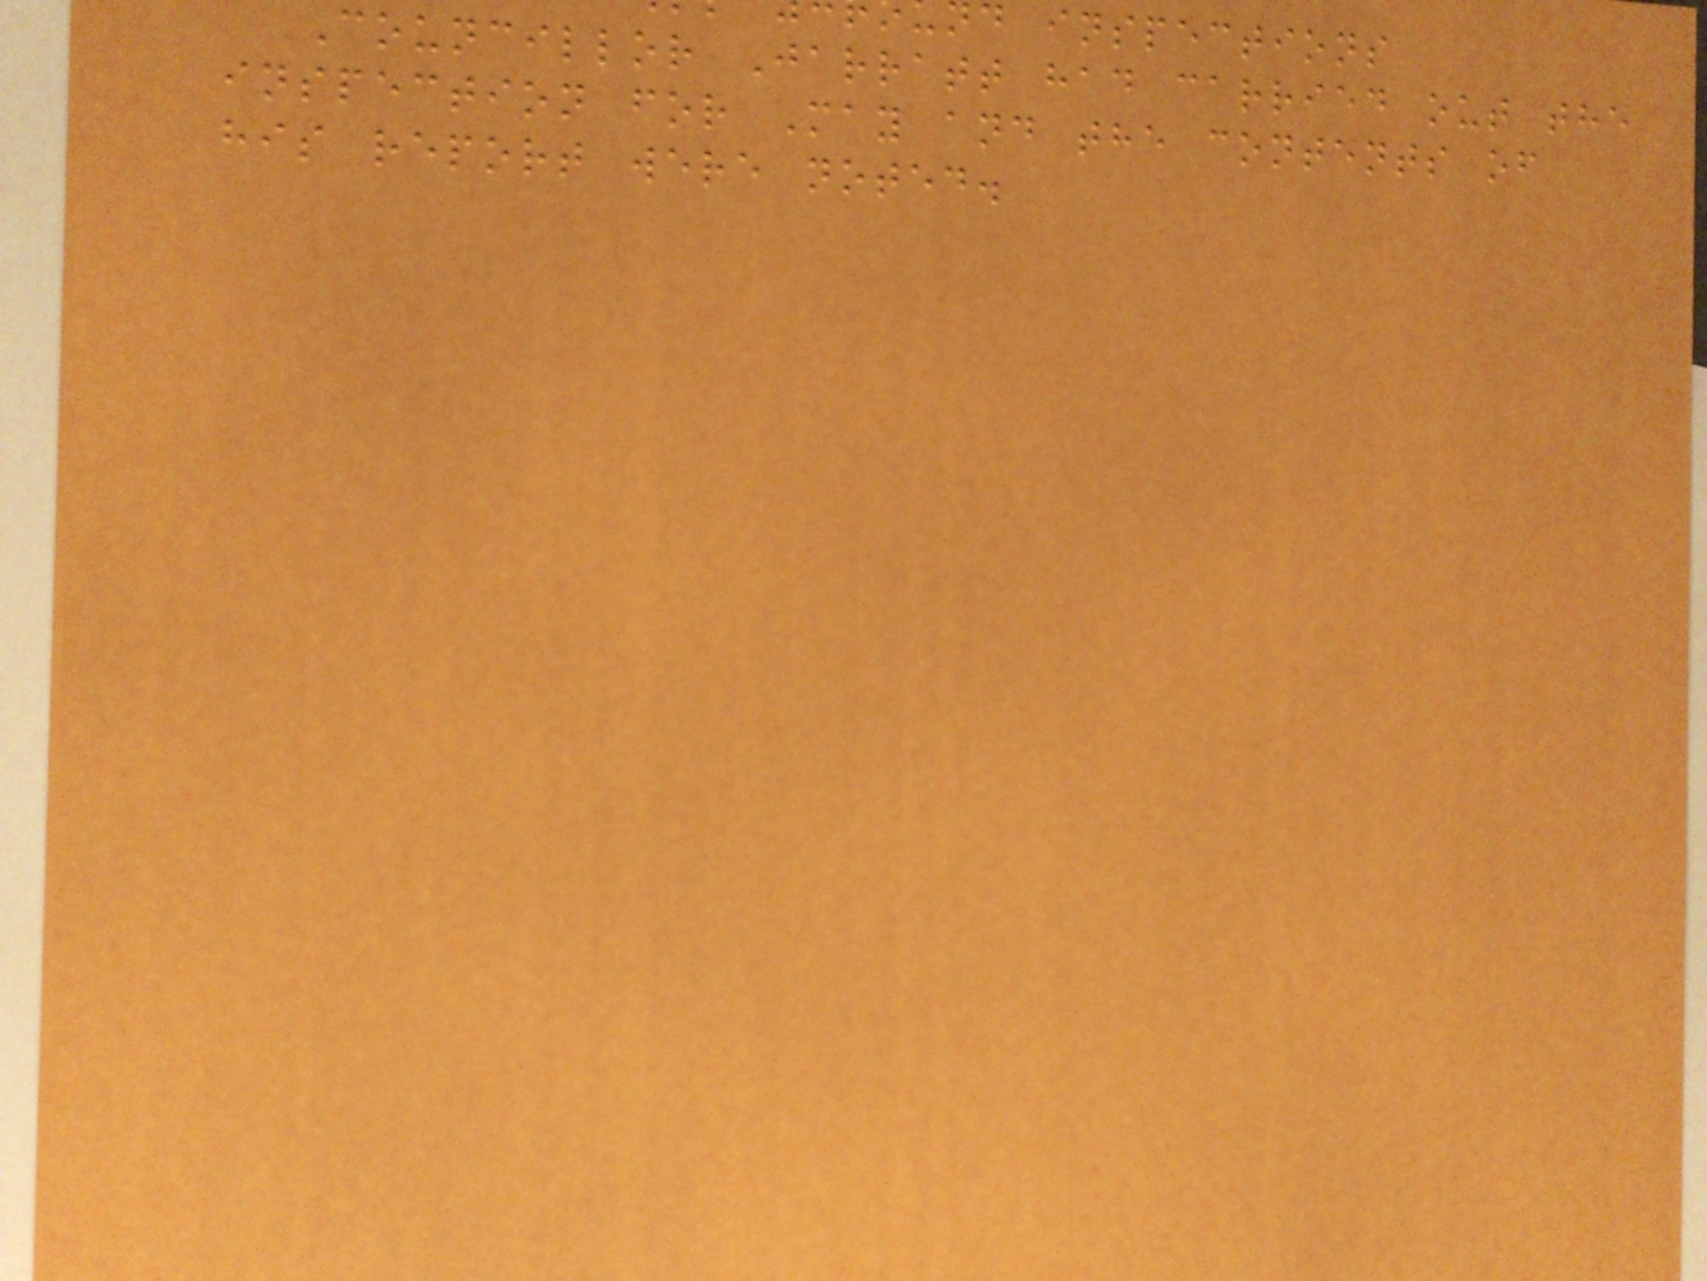d inspections
Councillor Jarratt had carried out the
inspection for May and the contents of
his report were noted.
